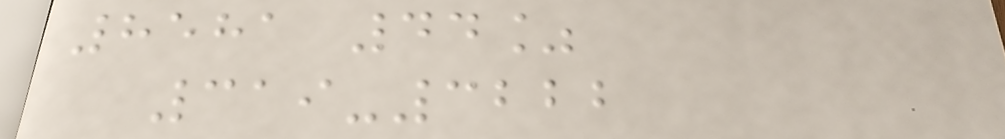8581 44%
319-3222
